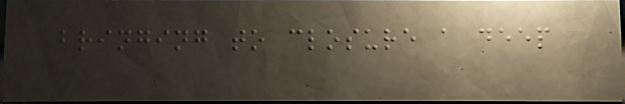bringing to closure a deep
